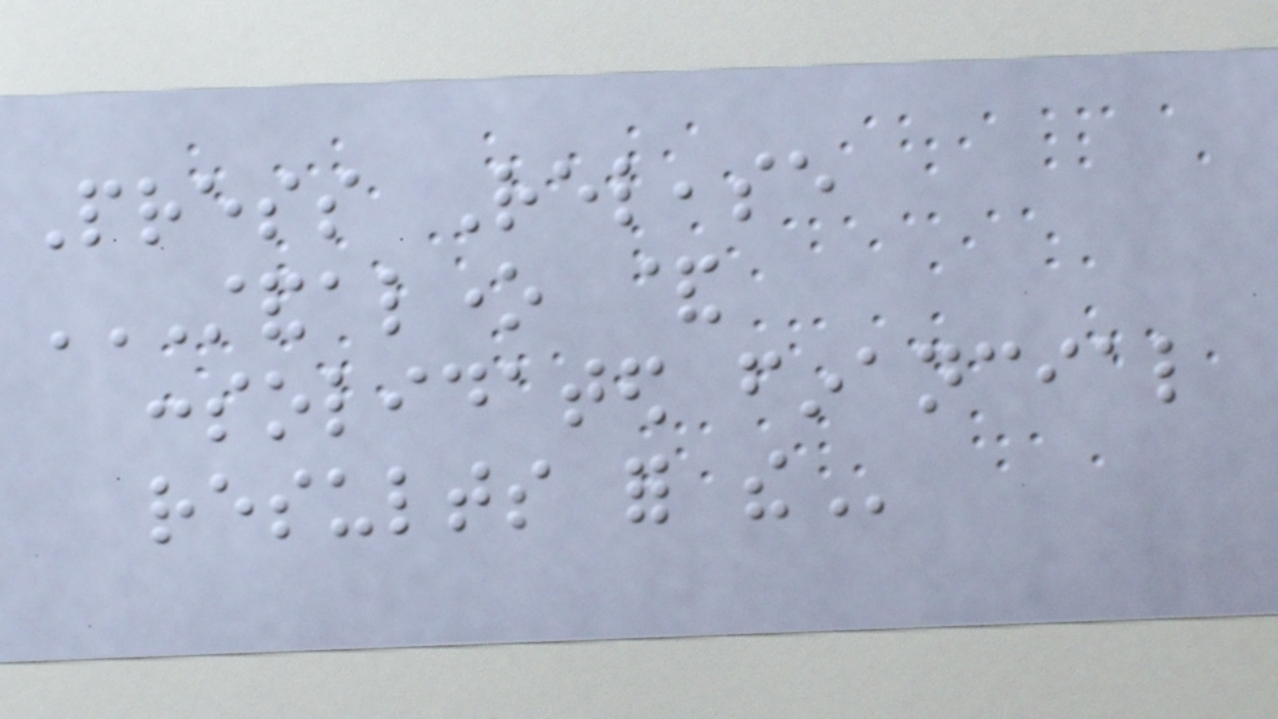Press Release
STANDALONE &
CONSOLIDATED FINANCIAL
RESULTS FOR THE
